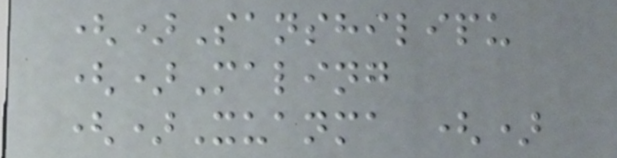()Sanshilipu
()Maling
()Xuanma ()
